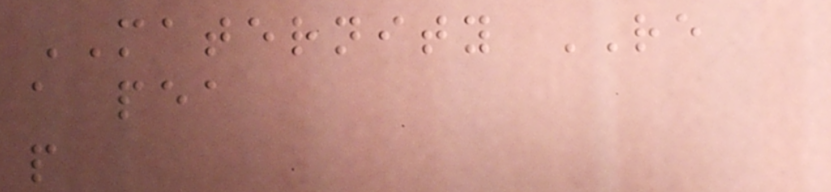MATERNITY RE
a pea
p
